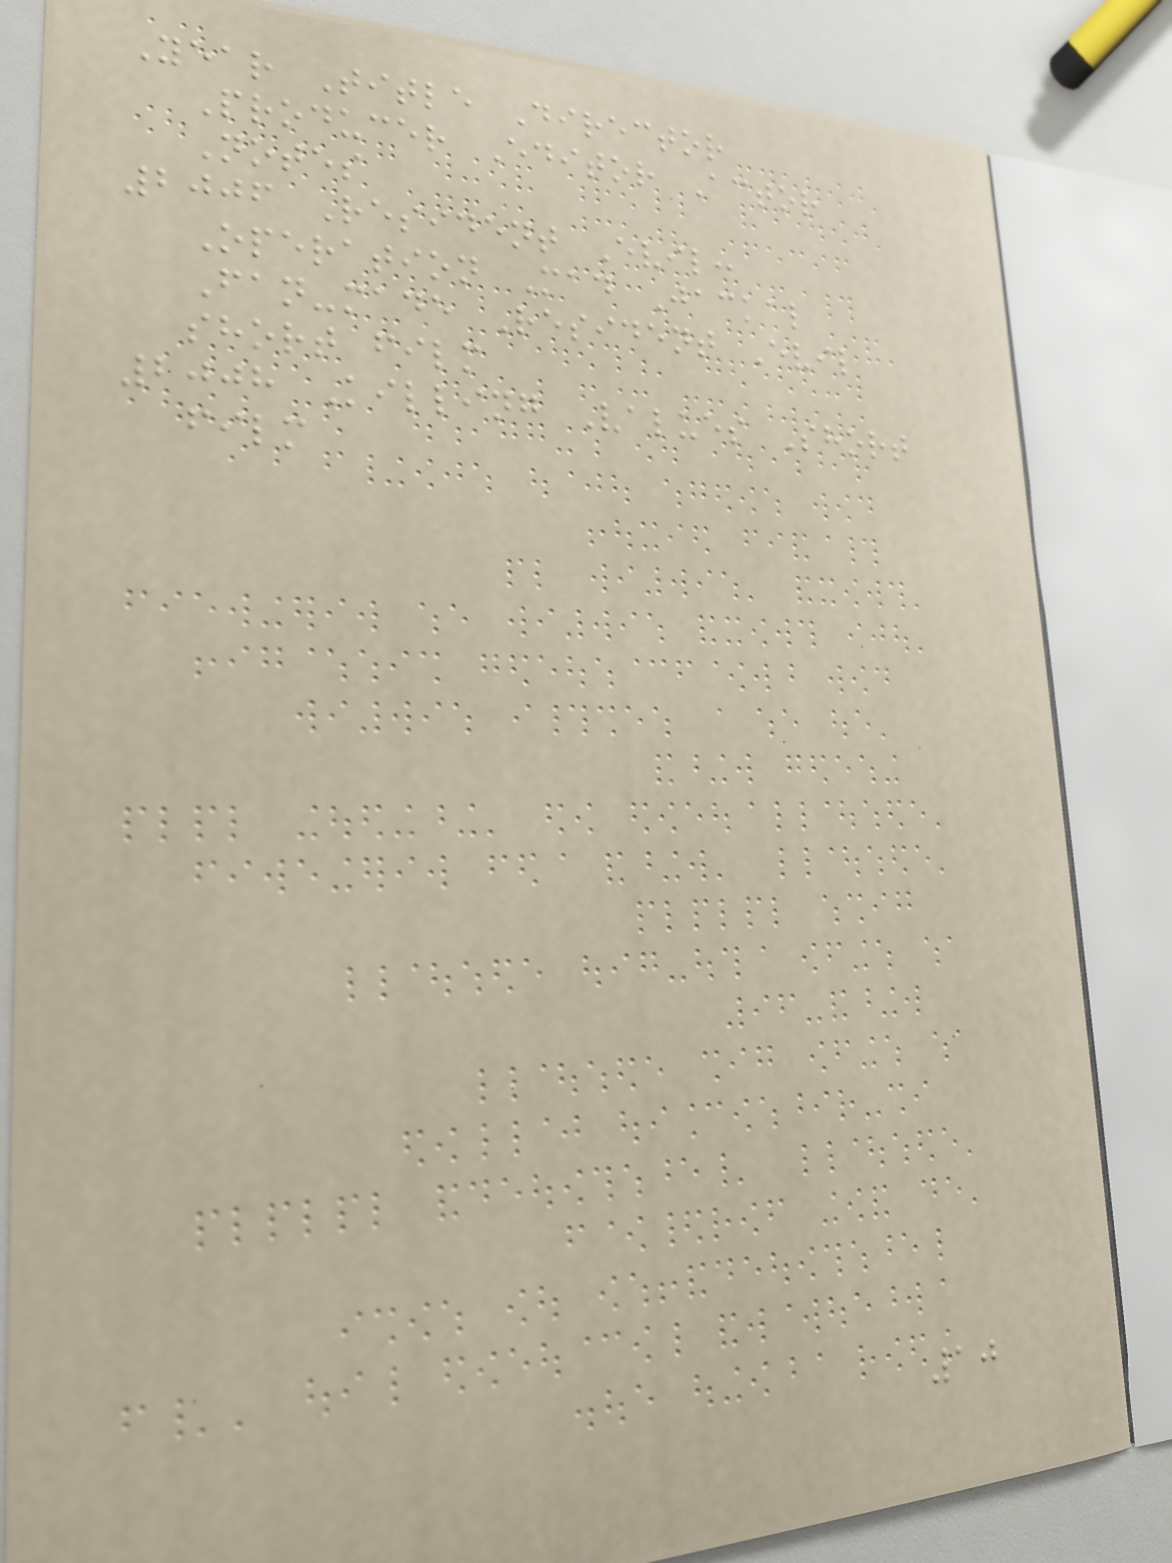Year Title Director
Producer Editor Actor
Notes
2006 Resident Evil:
Operation Mad Jackal
Fan-made Resident Evil
short film
2008 Killing Values Short
film
10
